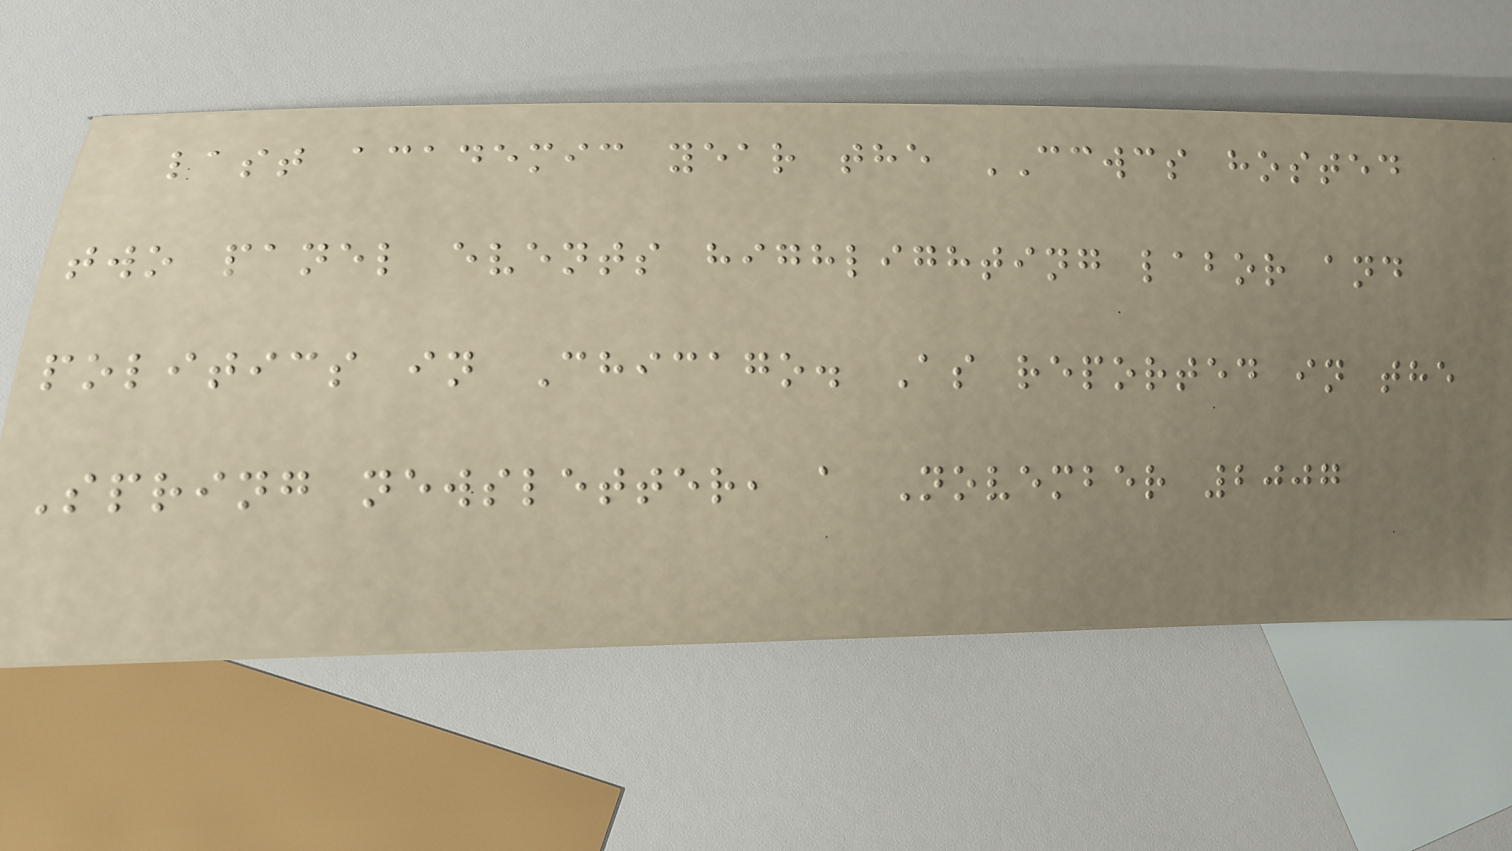last academic year the CCWCS hosted
two panel events highlighting labor and
politics in Chicago. As reported in the
Spring newsletter, a November 2007
